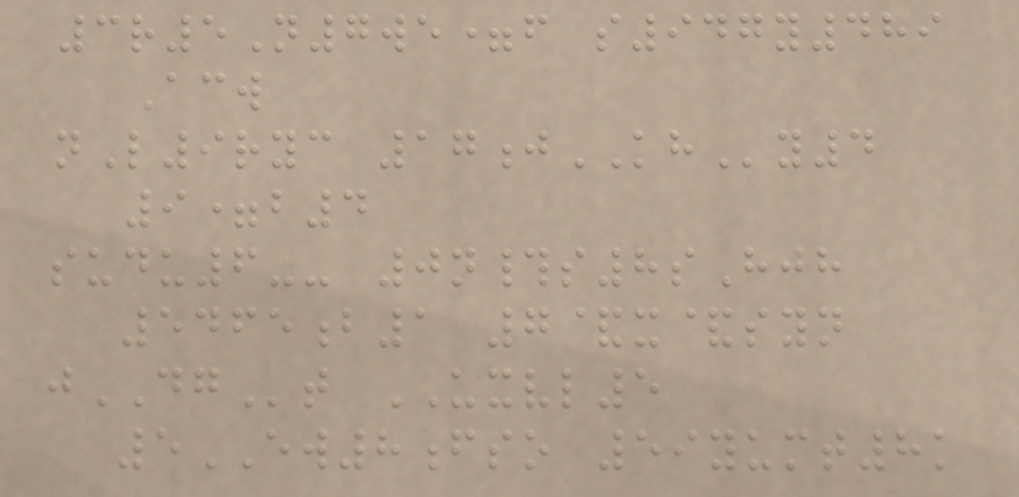3r5N7we=f s947y489
Acw
nL9ryc 17jKHy4
9=b4
sudu6-- 0n#s8sHjh
5465b1 7&x&syn
jDGt UXVL5
5EW8fso 59yumt8k
